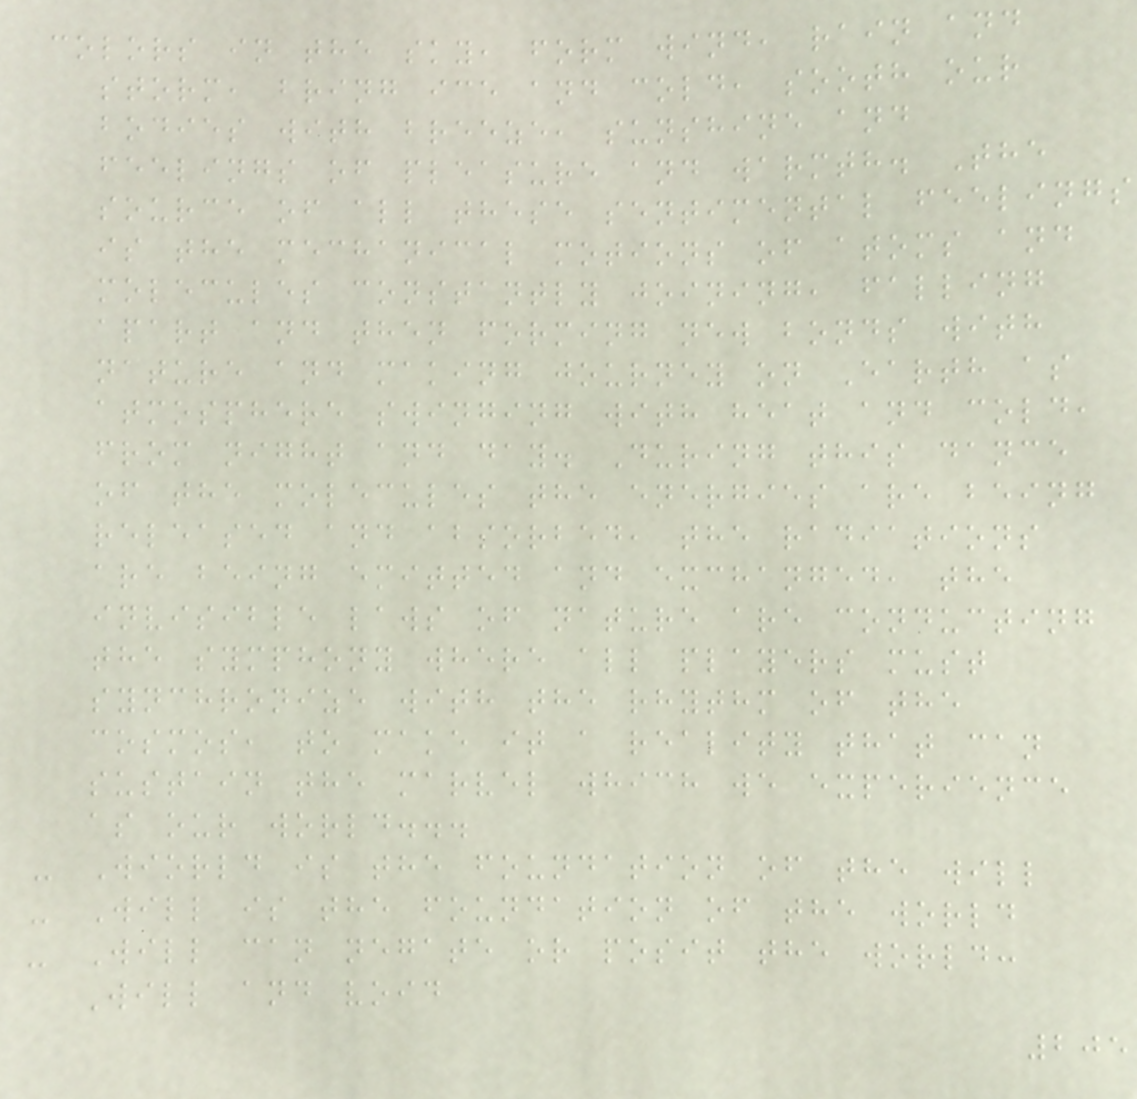colors in the sky, form wind, rain and
storm, bring ice and cold, sooth our
bodies with breeze, sunshine and
feelings of pleasure and warmth. The
source of all these sentimental feelings
is the mechanical motions of atoms and
molecules constantly joining, falling
apart and then forming new bonds with
nature and making journey on Earth as
atmosphere swinging with heat and cold,
from night and day. During this dance
of the molecules the energies are being
released and absorbed, the radiations
are being emitted and exchanged, the
invisible laws of nature are conducting
the symphony where all players must
synchronize with the rhythm of the
cosmos, to make it a reality that can
sustain the marvel which we experience
as our world...
- Wiorld is the foundation of the will
- Will is the foundation of the world
- Will can negate or posit the world:
Will and void
205
